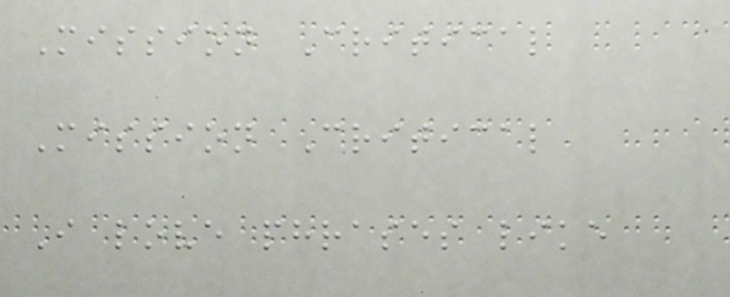Mission Critical
Mission Critical
I love phrases like
